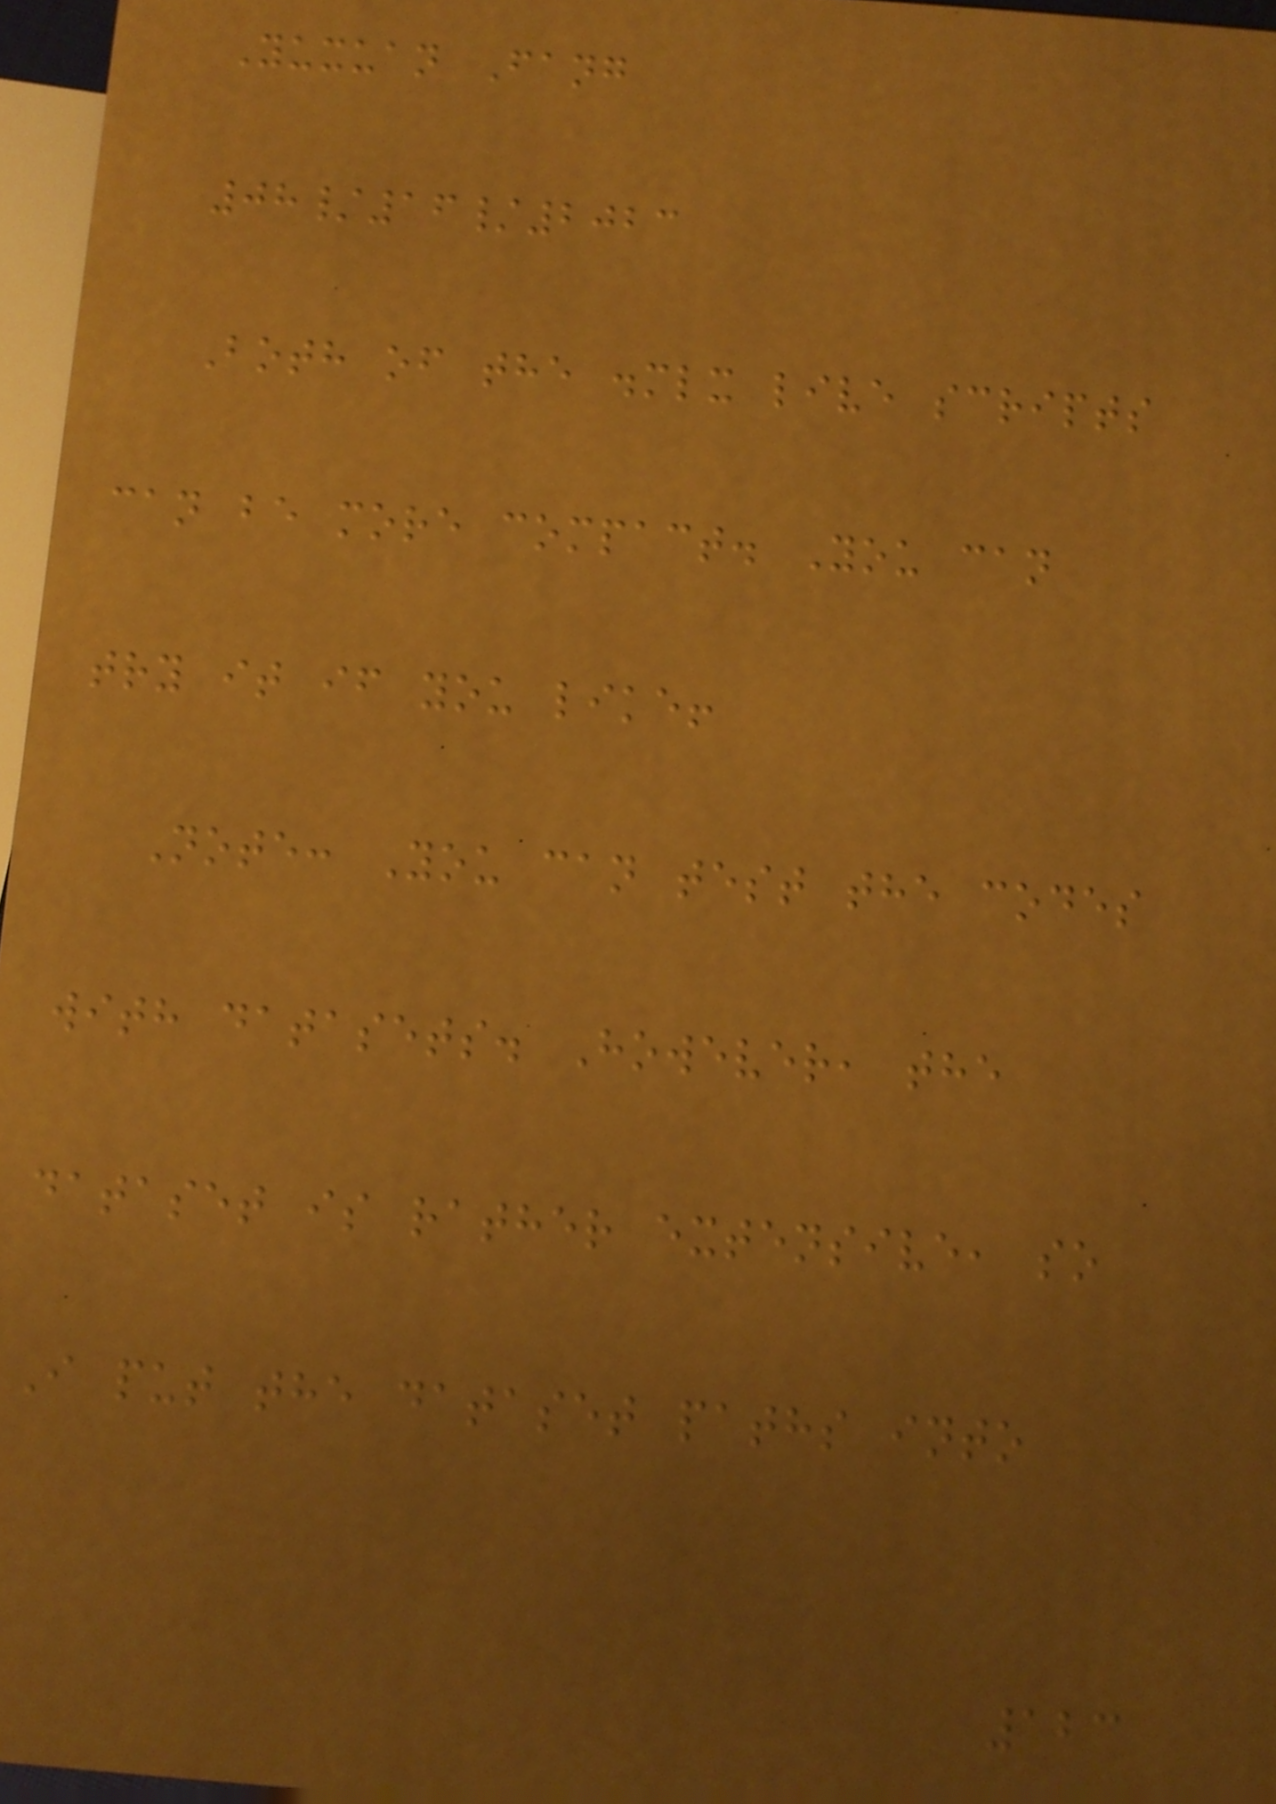Yuxuan Fang
08/16/2023
Both of the .mlx live scripts
can be more compact. You can
try it if you like!
Note: You can test the codes
with datasets. However, the
dataset is rather extensive, so
I put the dataset paths into
123
